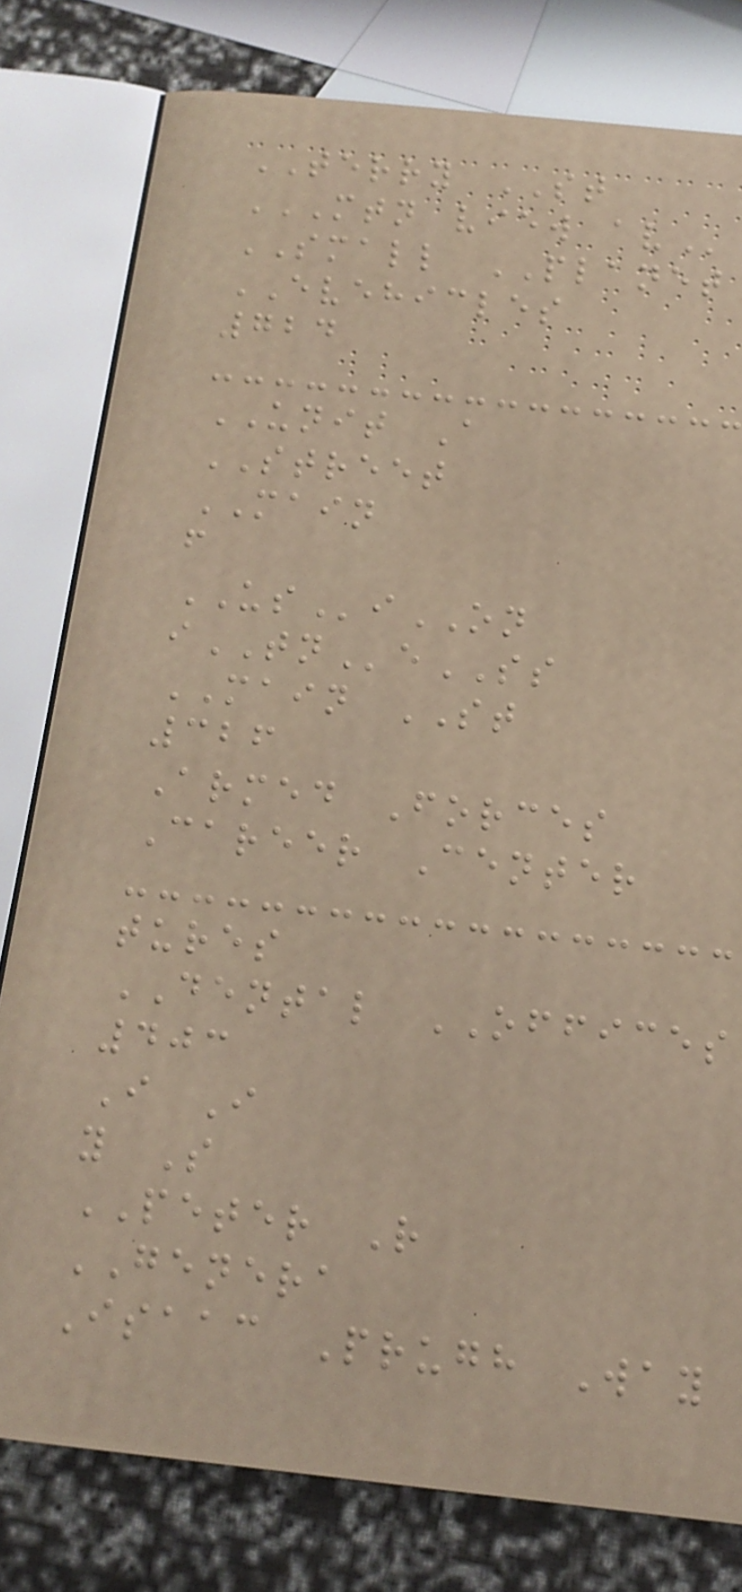TERRY ST
MTN VIEW AV
SMALL PLANET
EVEHICLES
724
UNIT A
STREET
MAIN
f
USiON
iTNeSS
MAIN ST
326
Armed Forces
Career Center
tures
DENTAL OFFICES
403
I I
y S
PETER R
GENERA
Isaac Prugh Way
